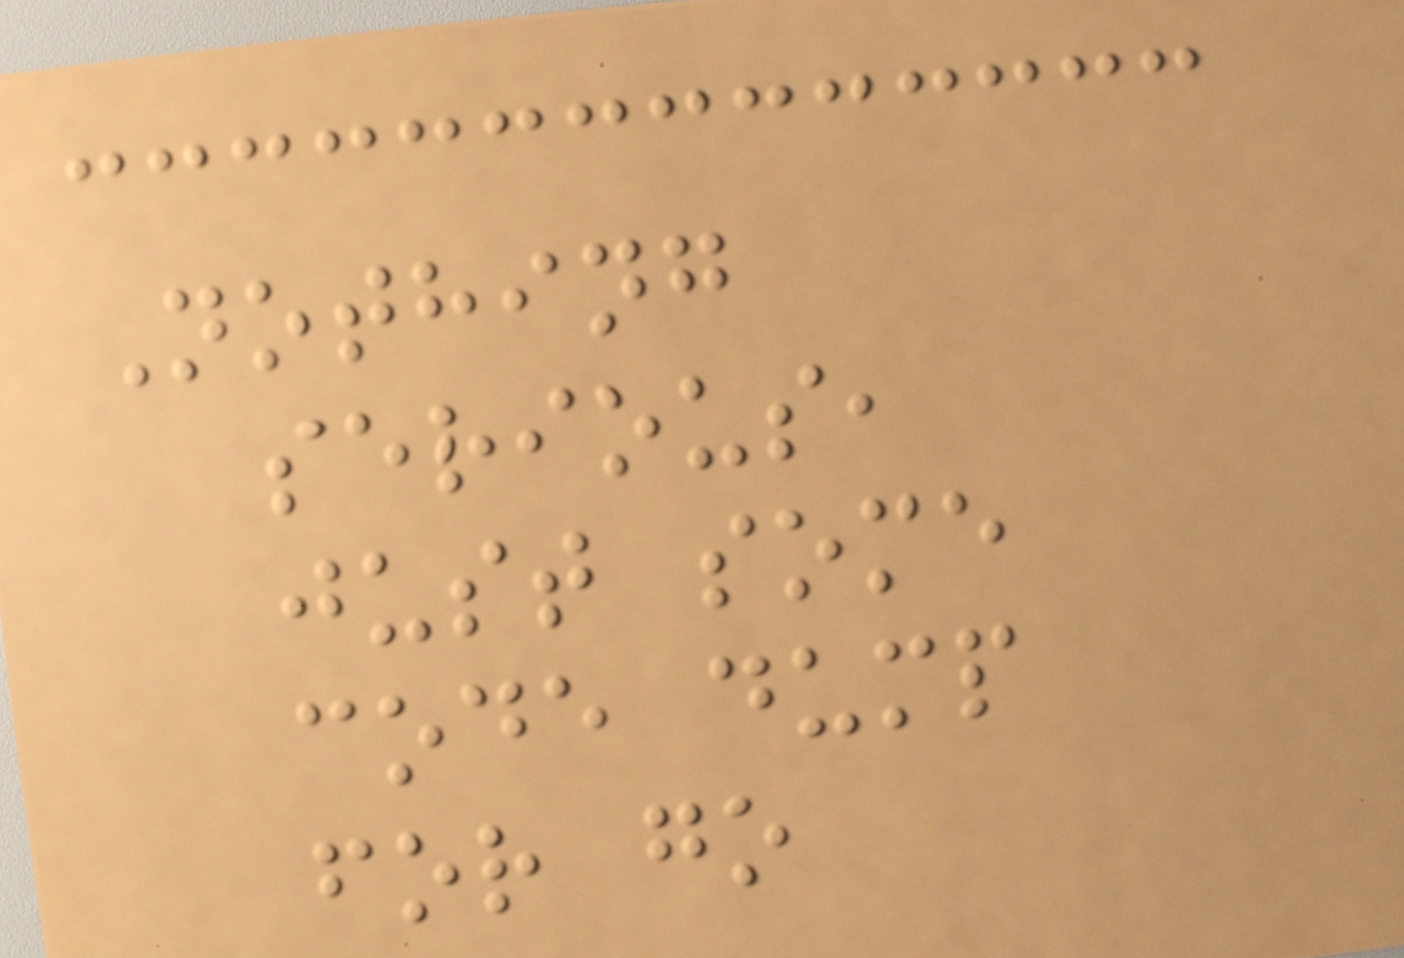Nothing
serious,
just some
code dump
for go
